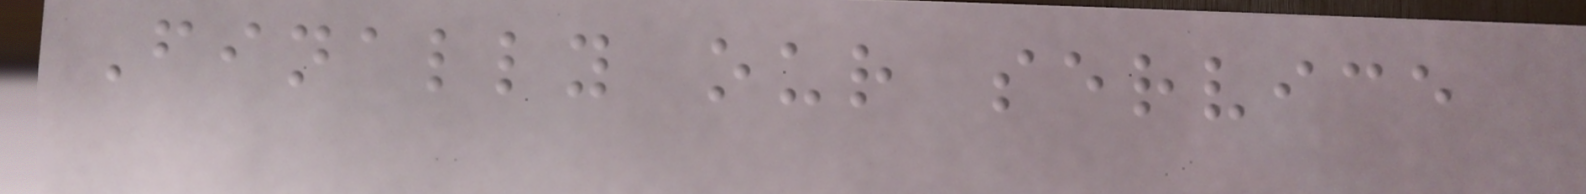Finally our service
